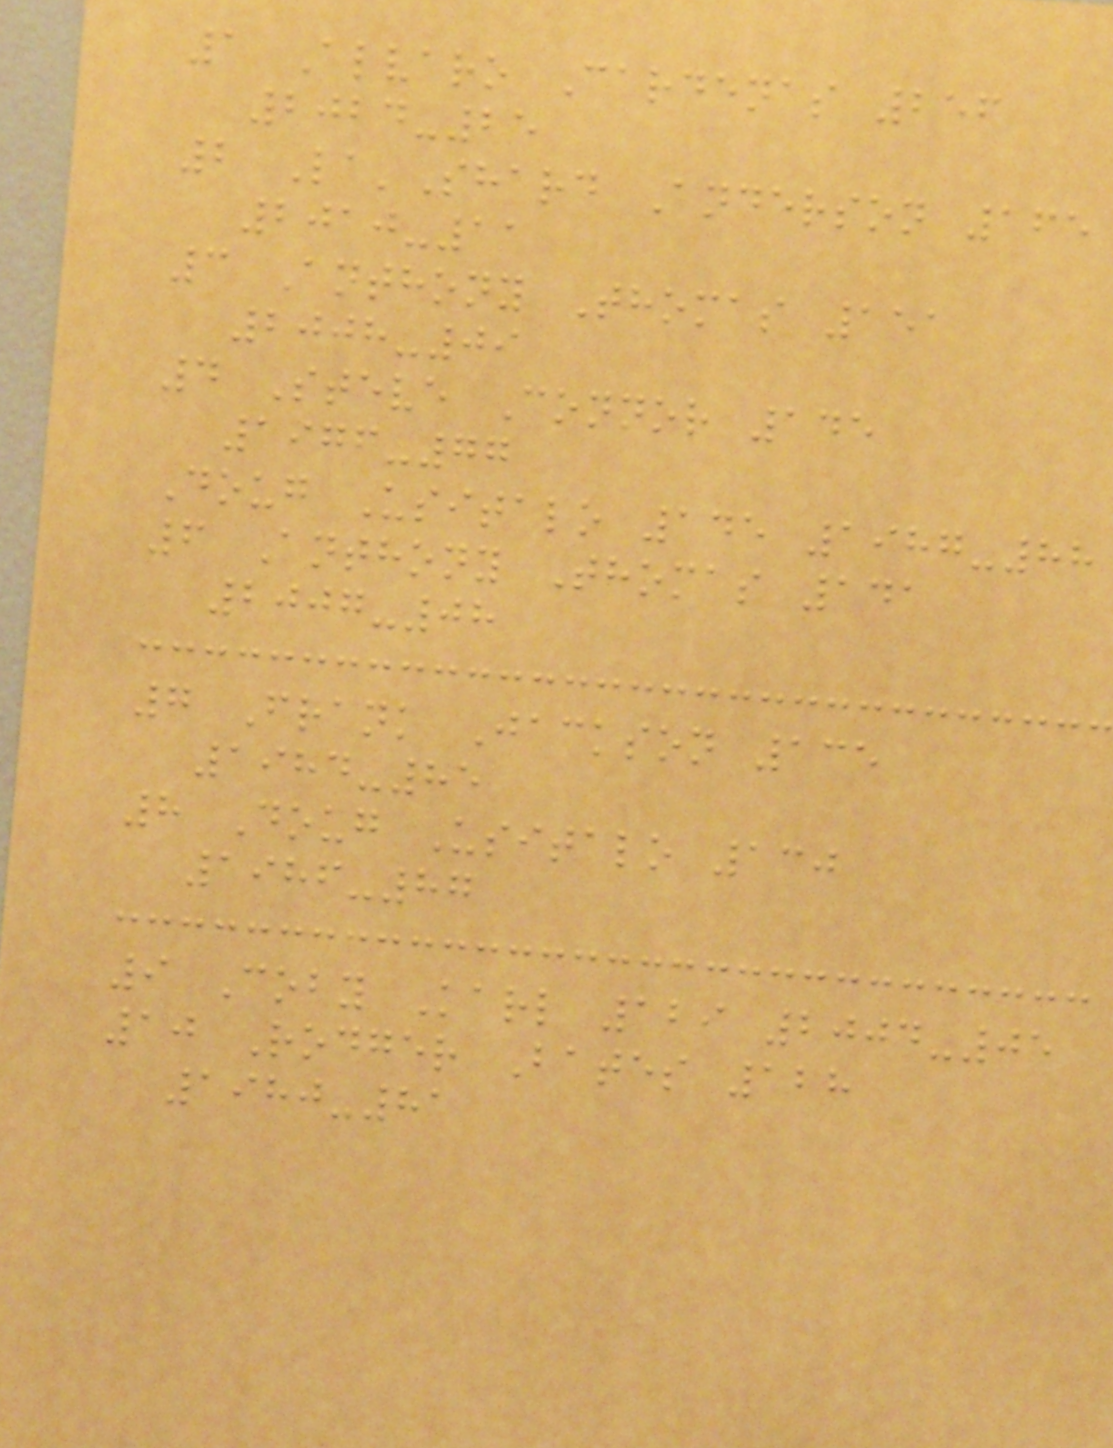1 Alvaro Cardenas 256
2024-25
2 La'Shard Anderson 165
2010-11
3 Anthony Thomas 151
2008-09
4 Steve Connor 145
1976-77
Doug Usitalo 145 1987-88
6 Anthony Thomas 141
2007-08
7 Frank Jackson 135
1984-85
8 Doug Usitalo 130
1986-87
9 Coby Karl 129 2004-05
10 Rodger Bates 128
1980-81
